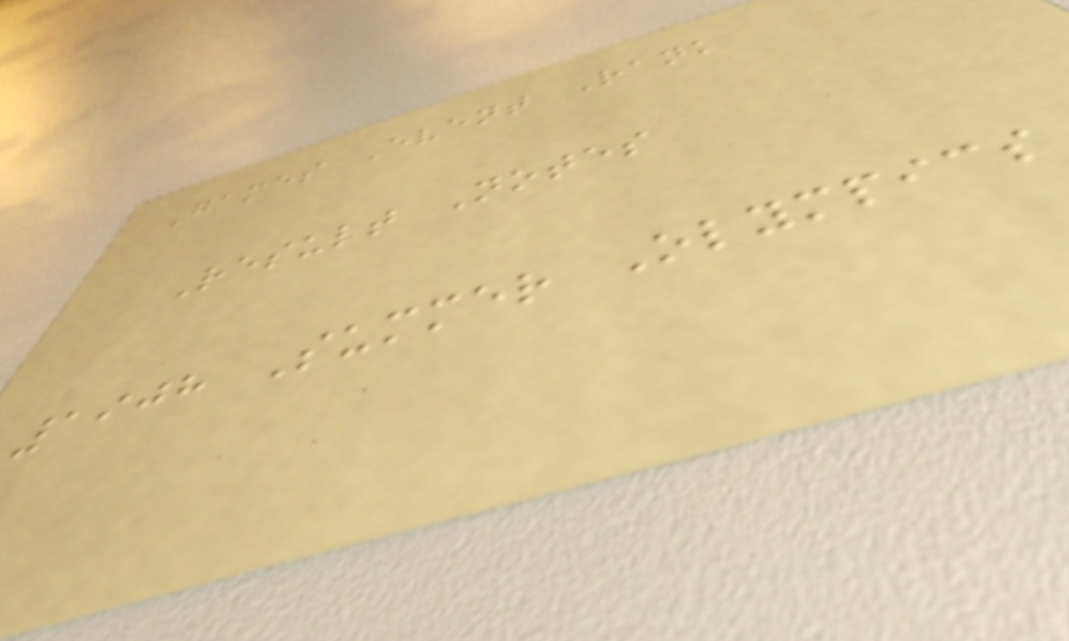Games Event Rank
Result Notes
1908 Summer Olympics
